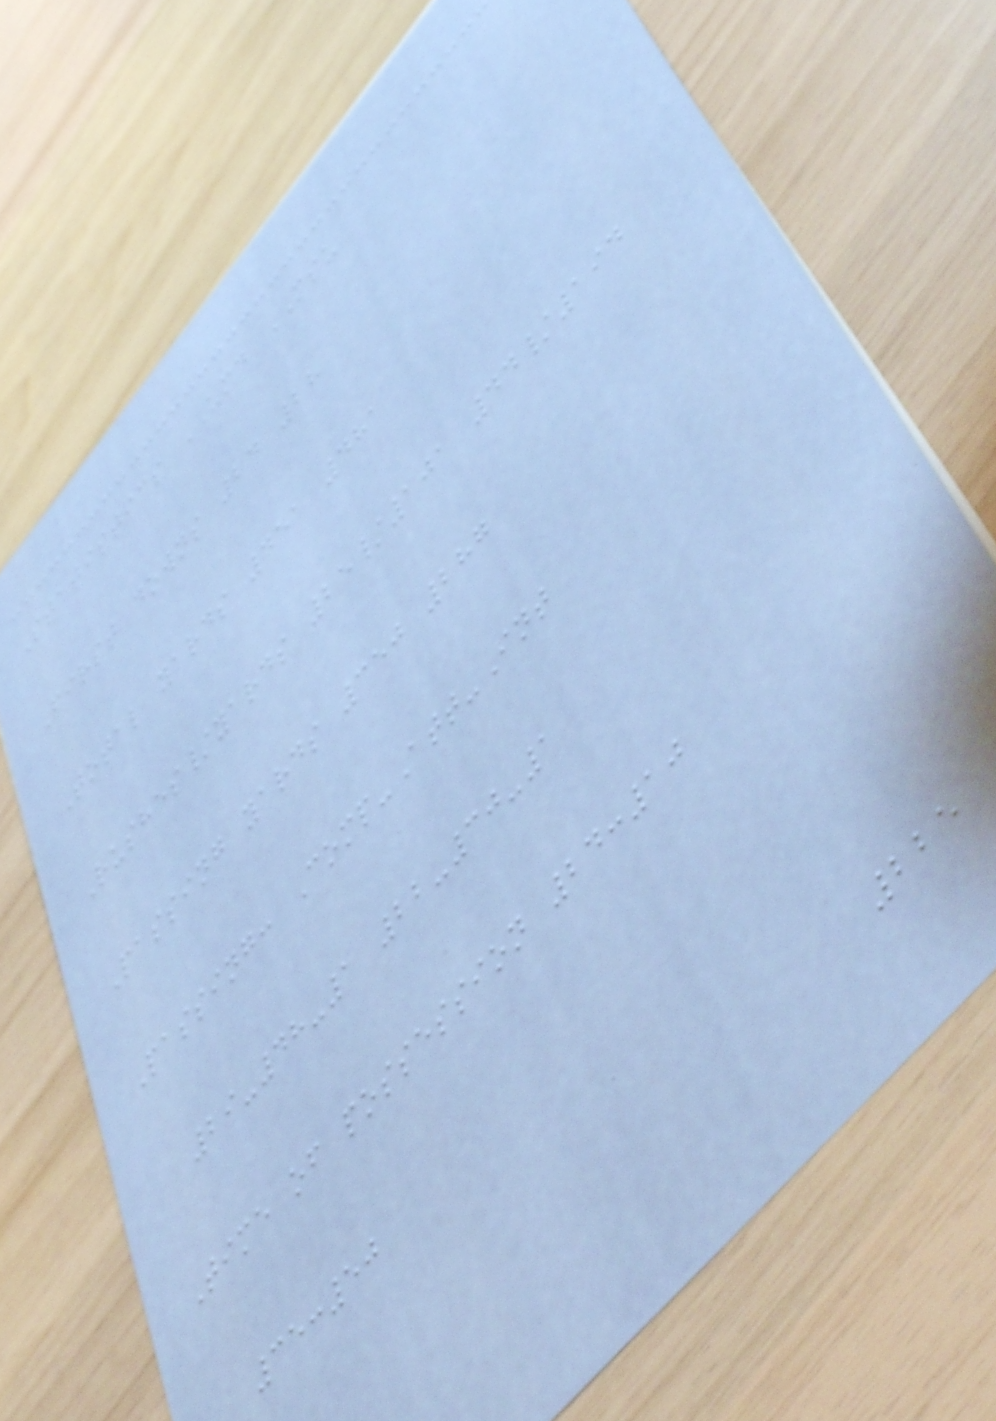Statistics UMD MSU
First downs 24 28
Total yards 451 481
Rushes/yards 25/101 44/194
Passing yards 350 287
Passing: Comp-Att-Int
29-48-1 22-30-1
Time of possession 24:10
35:50
225
